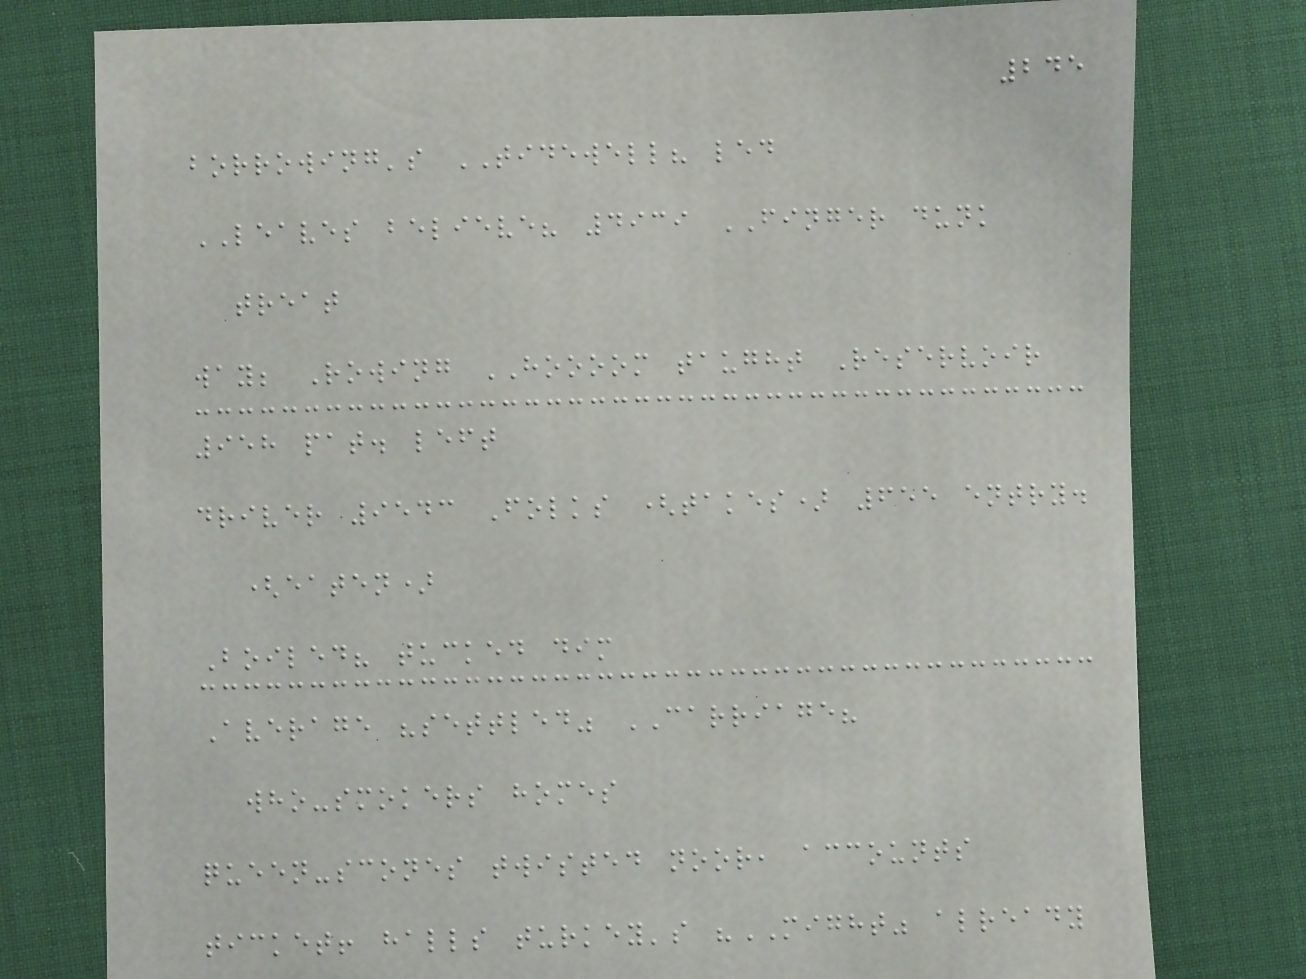245
borrowing's TIDEWELL? led
LEAVES believe? 4939 FINGER dunk
treat
way; Rowing HOOOOM taught Reservoir
958 pat. left
driver 9543 Folks (takes) 655 entry.
(eaten)
Boiled? tucked dim
Average "settled" CARRIAGE?
who-smokers homes
queen-scones twisted noor, accounts
ticket! halls turkey's "MIGHT" already
